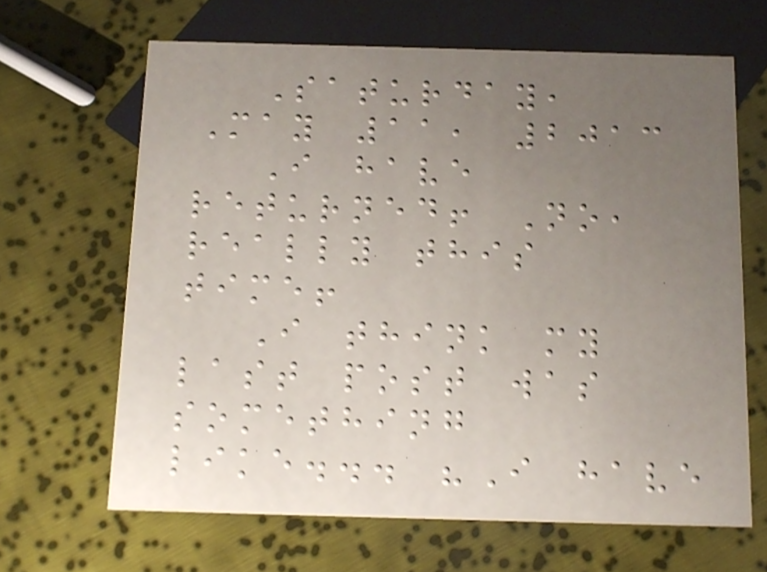Saturday,
May 11, 2013
I have
returned! No,
really this
time!
I think my
last post was
something
like... "I have
